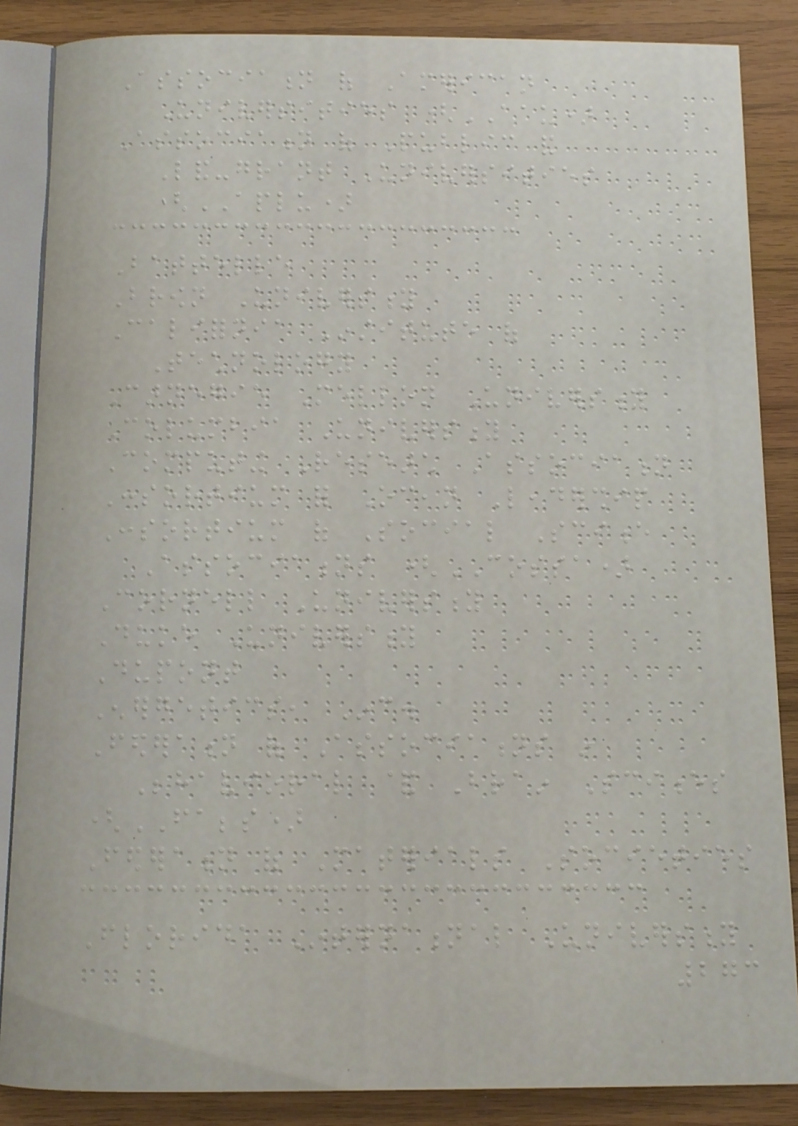Association of American
Universities (AAU)
Association of Public and
Land-grant Universities
(APLU)
Battelle
Brown University
California Institute of
Technology
Carnegie Mellon University
Columbia University
Computing Research Association
Consortium for Ocean Leadership
Consortium of Social Science
Associations (COSSA)
Cornell University
Duke University
Dupont
Energetics, Inc.
Federation of Associations in
Behavioral & Brain Sciences
(FABBS)
Federation of Materials Societies
Florida International University
273
